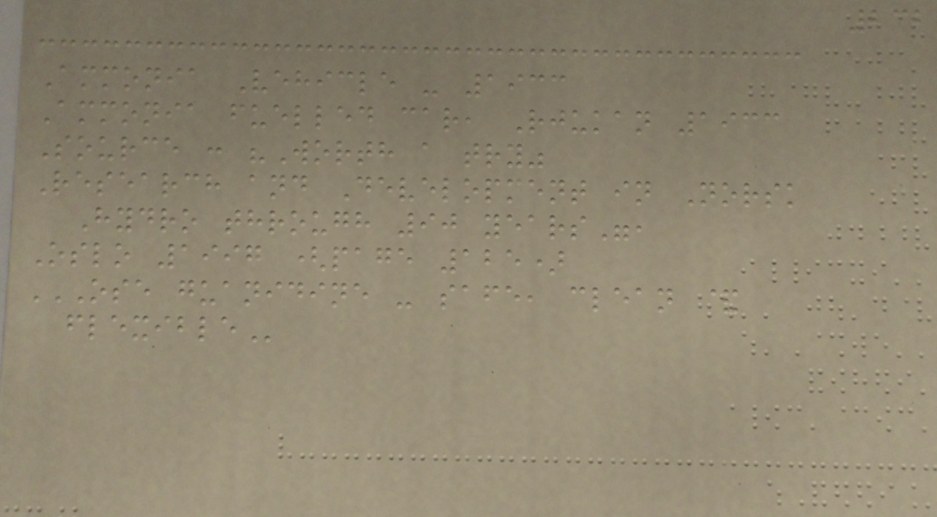232
Ammonia Vehicle - 1933
Ammonia fuelled car, Rjukan 1933
Source : "Worth a try"
Research and Development in Norsk
Hydro through 90 years",
Oslo 1997 (page 125)
OSE GUANIDINE - SAFE, CLEAN &
FLEXIBLE
